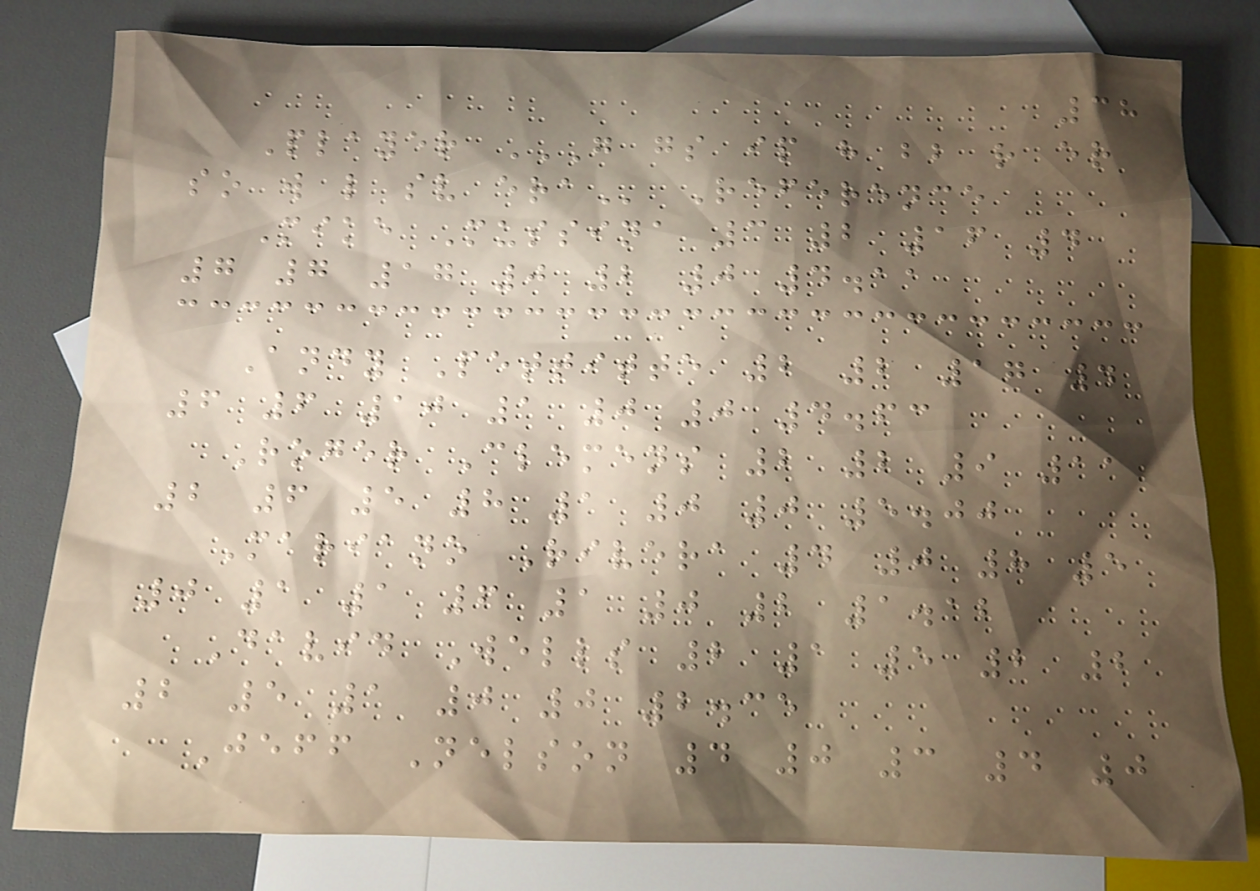38
Player G GS IP H BB R ER
SO W L SV ERA Reference
Mike Mussina 3 2 16 4
7 7 17 0 2 0 4.11
Andy Pettitte 2 2 17 4
6 6 10 1 0 0 4.63
Roger Clemens 2 2 9 11
2 6 5 8 1 0 0 5.00
Mariano Rivera 4 0 8 5
0 1 1 6 1 0 2 1.12
David Wells 2 1 5 2 2
2 5 1 0 0 2.35
Jeff Nelson 4 0 3 4 0
